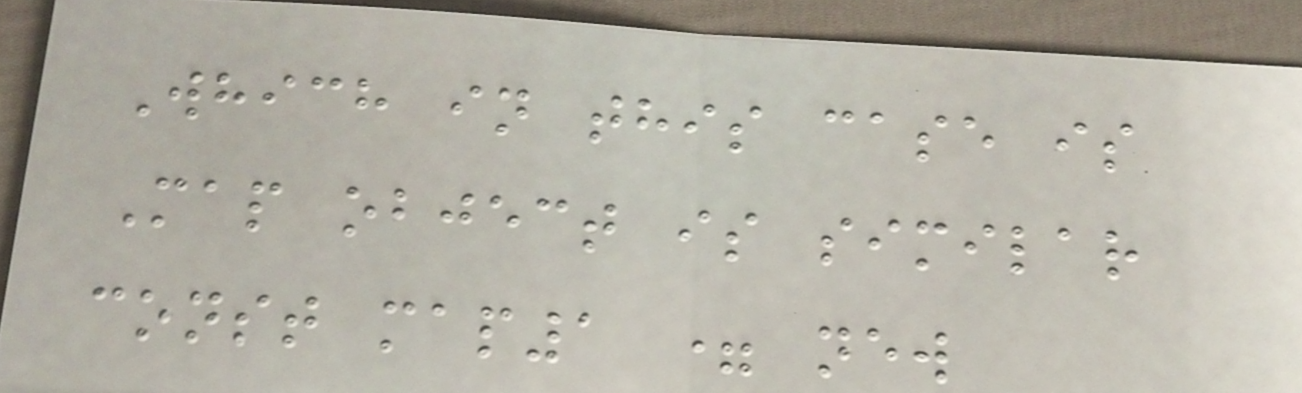Which in this case is
Map object is similar
const map1 = new
